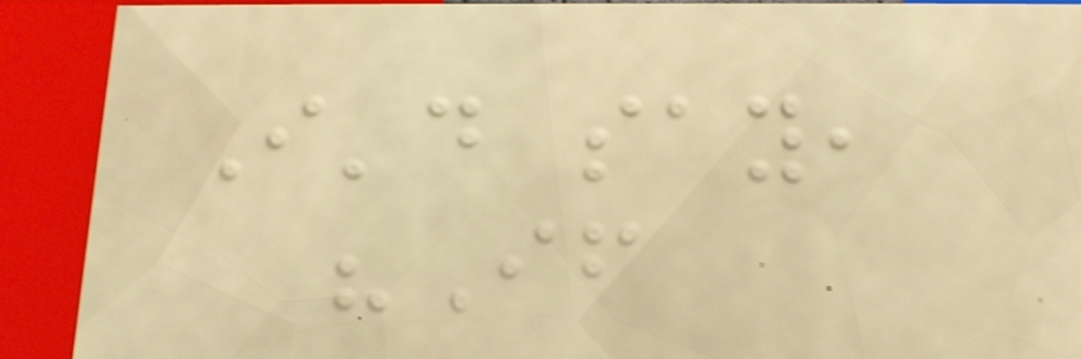I'd say,
"If
